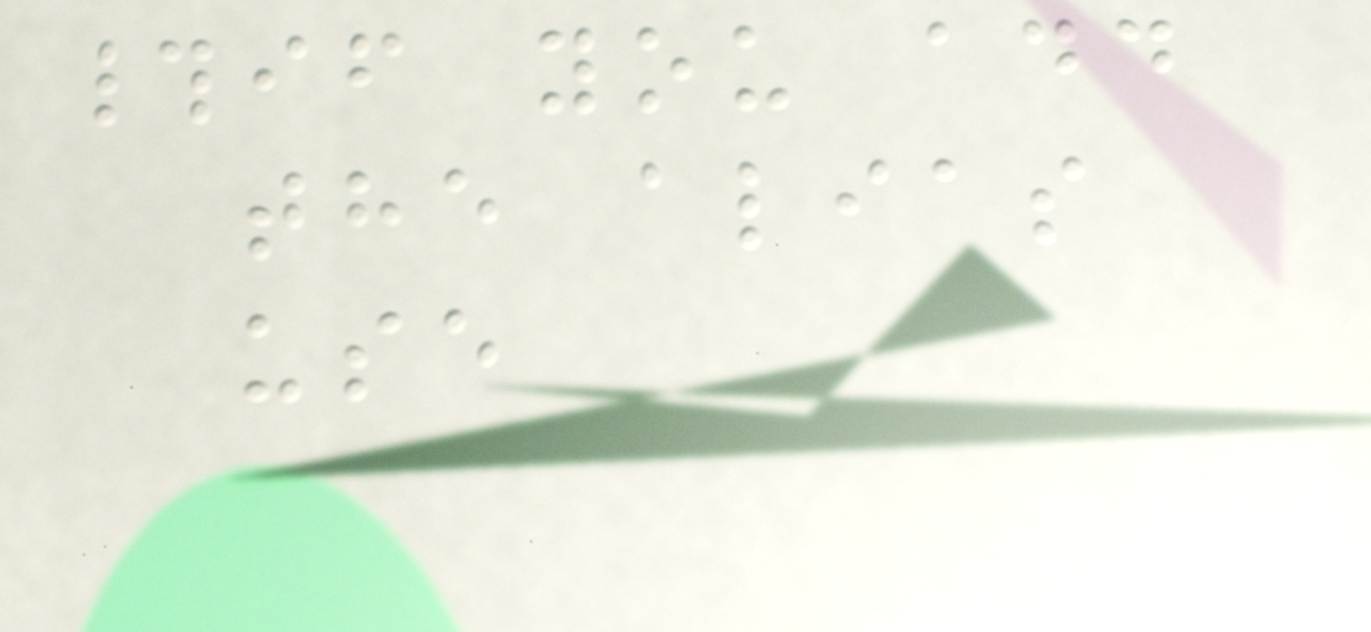#if you add
the alias
use
